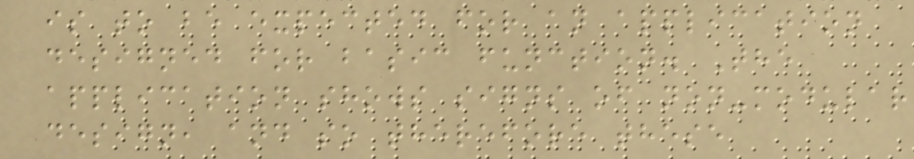is to be expected for an application
designed for basic function. The
application shows signs of non-modular
design, and so therefore these
